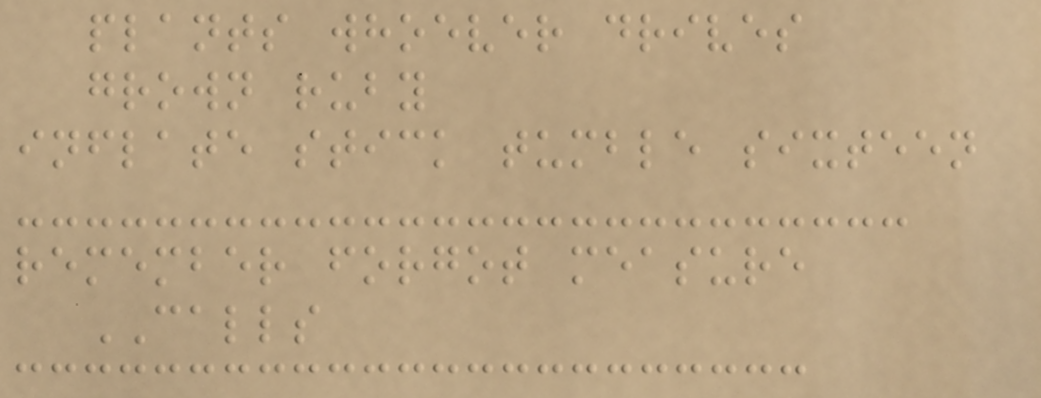plants whoever drives
grown ruby
inflate stick tumble sixteen
remember forgot measure
CALLS
